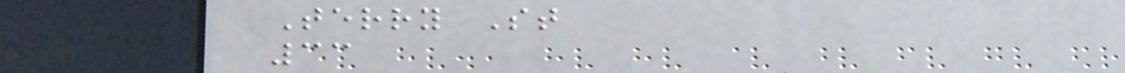Terry St
33
